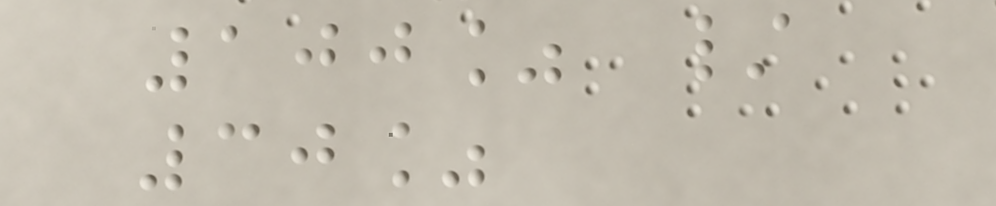100% /
30%
